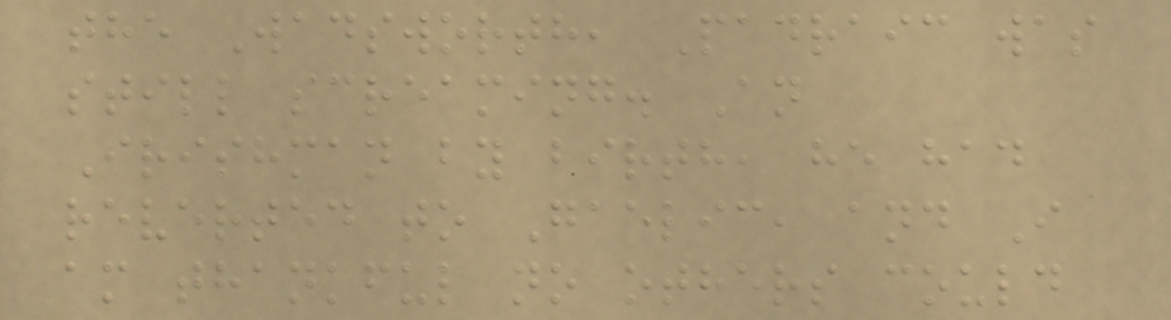the Wadsworth, Padraic was
still screaming. An
Irishman by birth, he had
reverted to Gaelic, and I
am thankful no others could
